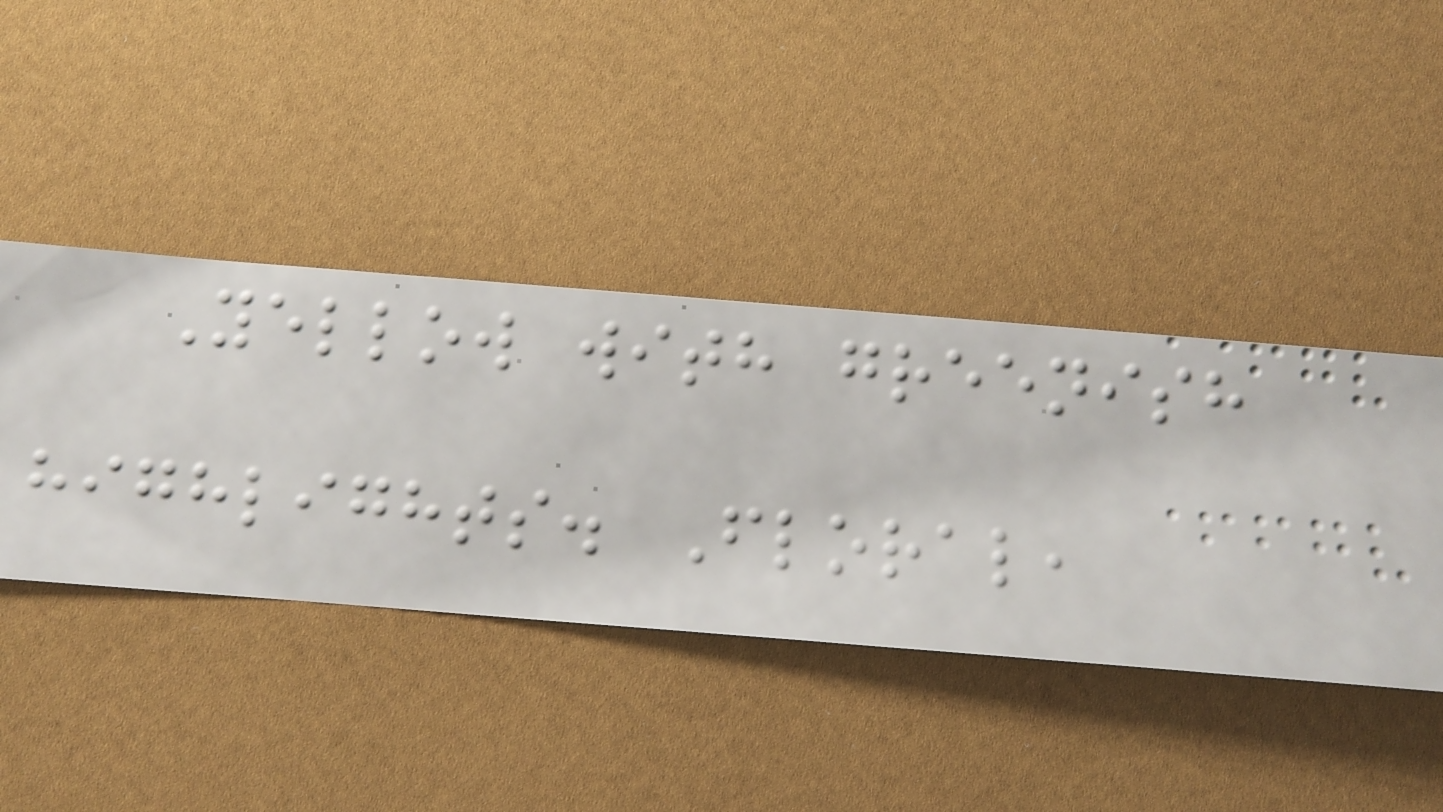Yellow with greenish
highlights. Floral,
